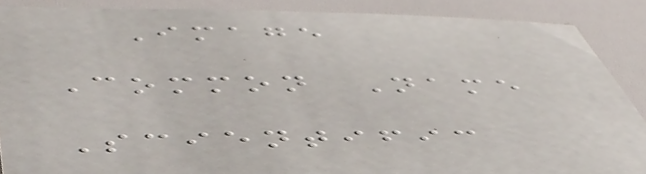Image
Common Name
Scientific
